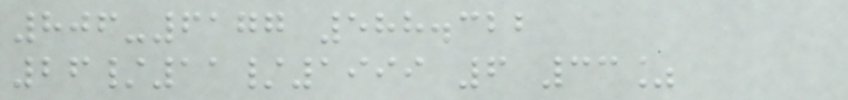806-6177 588.322
26/11/1999 6 33%
